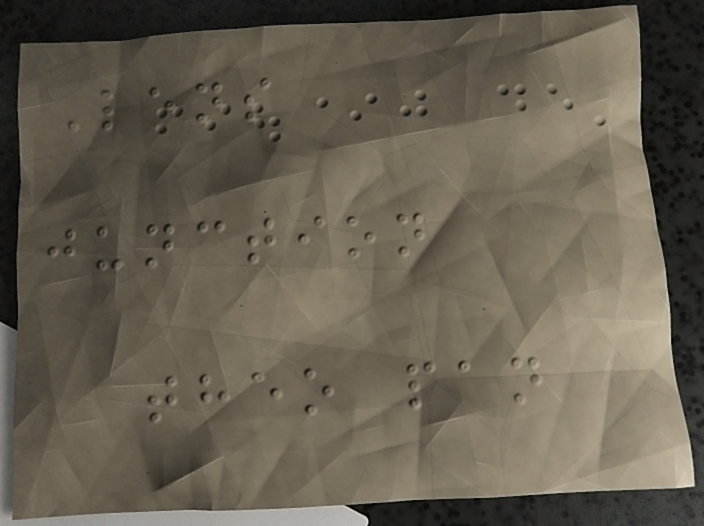Lens
junction
theo pan
